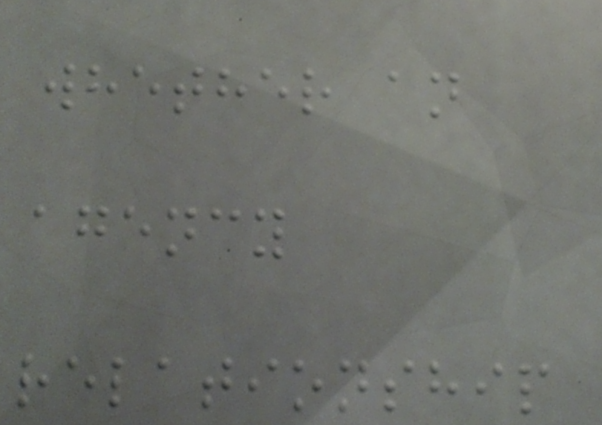whether an
agency
relationship
